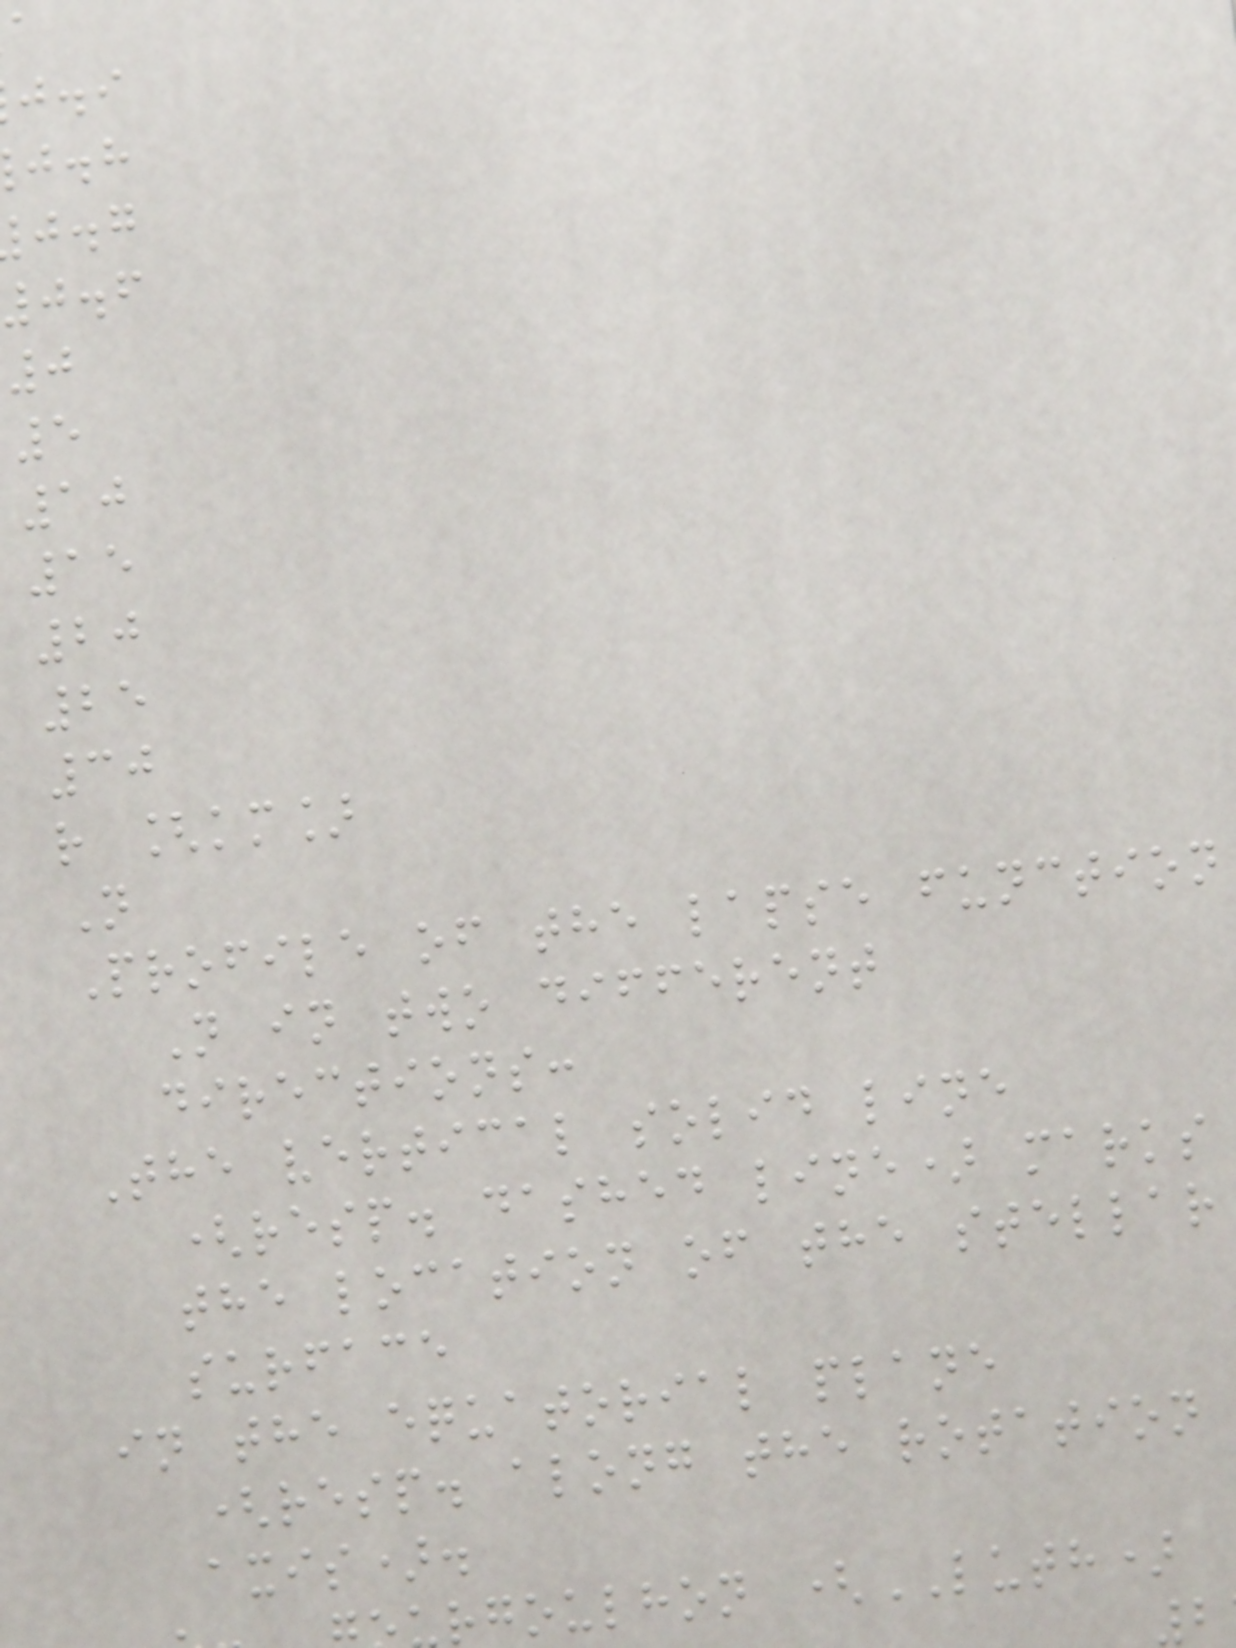0
5
10
15
20
25
30
r [km]
N
Profile of the lapse function
N in two different
directions:
The vertical solid line
(resp. dashed line) marks
the location of the stellar
surface
in the equatorial plane
(resp. along the rotation
axis).
rgoulhon (LUTH)
